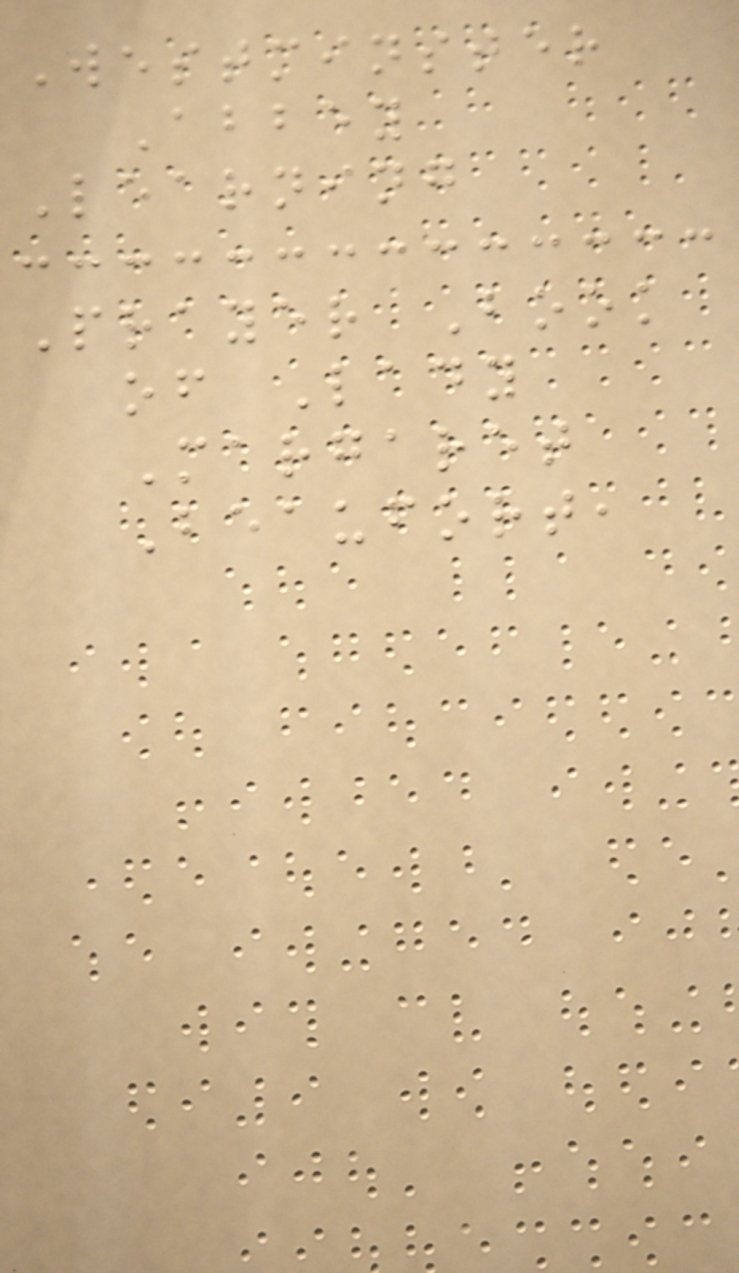Westminster
Abbey
Learning
Prayer Book
of Lady
Margaret
Beaufort,
